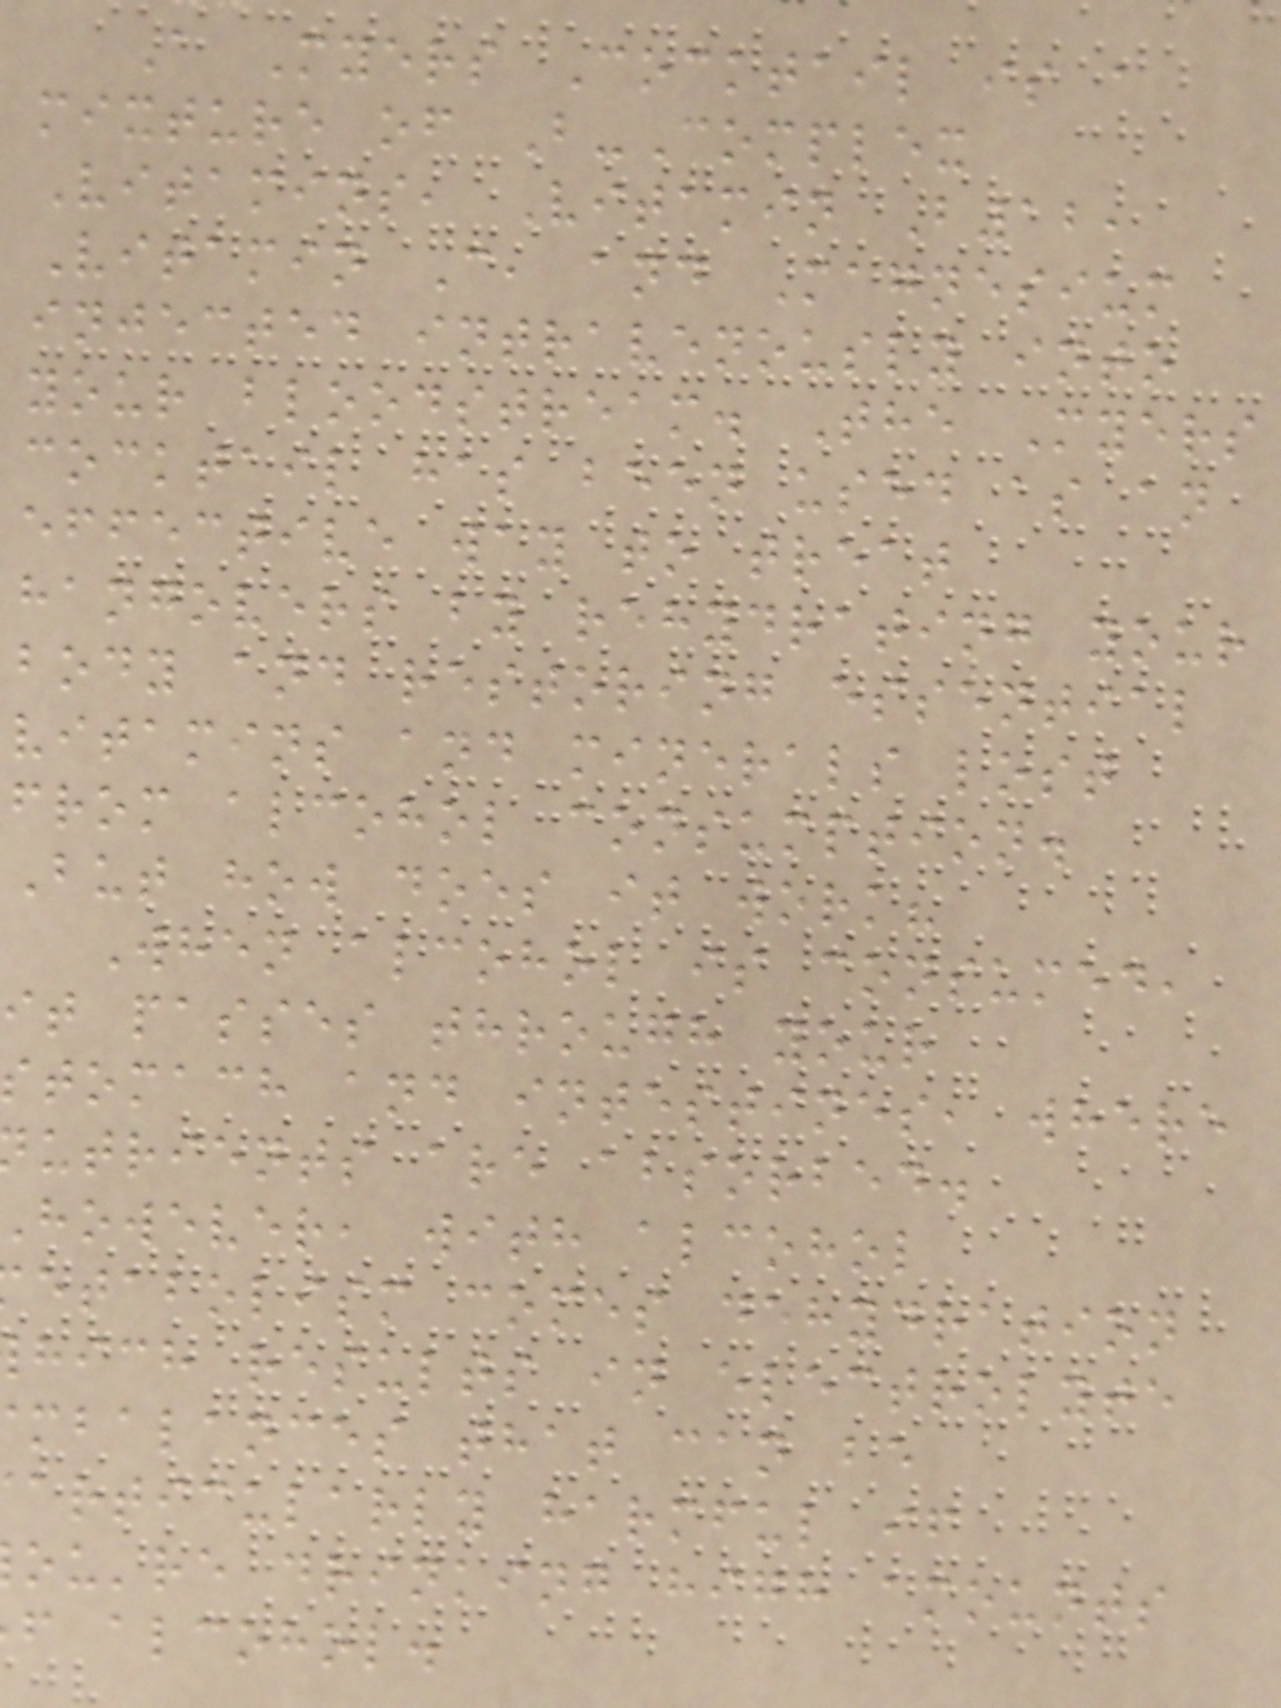A Myers Cocktail is a
mixture of B-Complex
Vitamins, Vitamin B12,
Vitamin C, and Magnesium
injected intravenously into
your bloodstream. The Myers
cocktail has been used as an
effective way to treat
hangovers by rehydrating your
body and restoring essential
vitamins and minerals lost
from alcohol consumption.
But how does it work?
When alcohol is consumed,
it passes through your
tomach and intestines, where
utrients are absorbed.
however, with alcohol
etabolism comes dehydration
hich results in electrolyte
mbalances that can be
articularly harmful if
ou're drinking high amounts
f alcohol.
